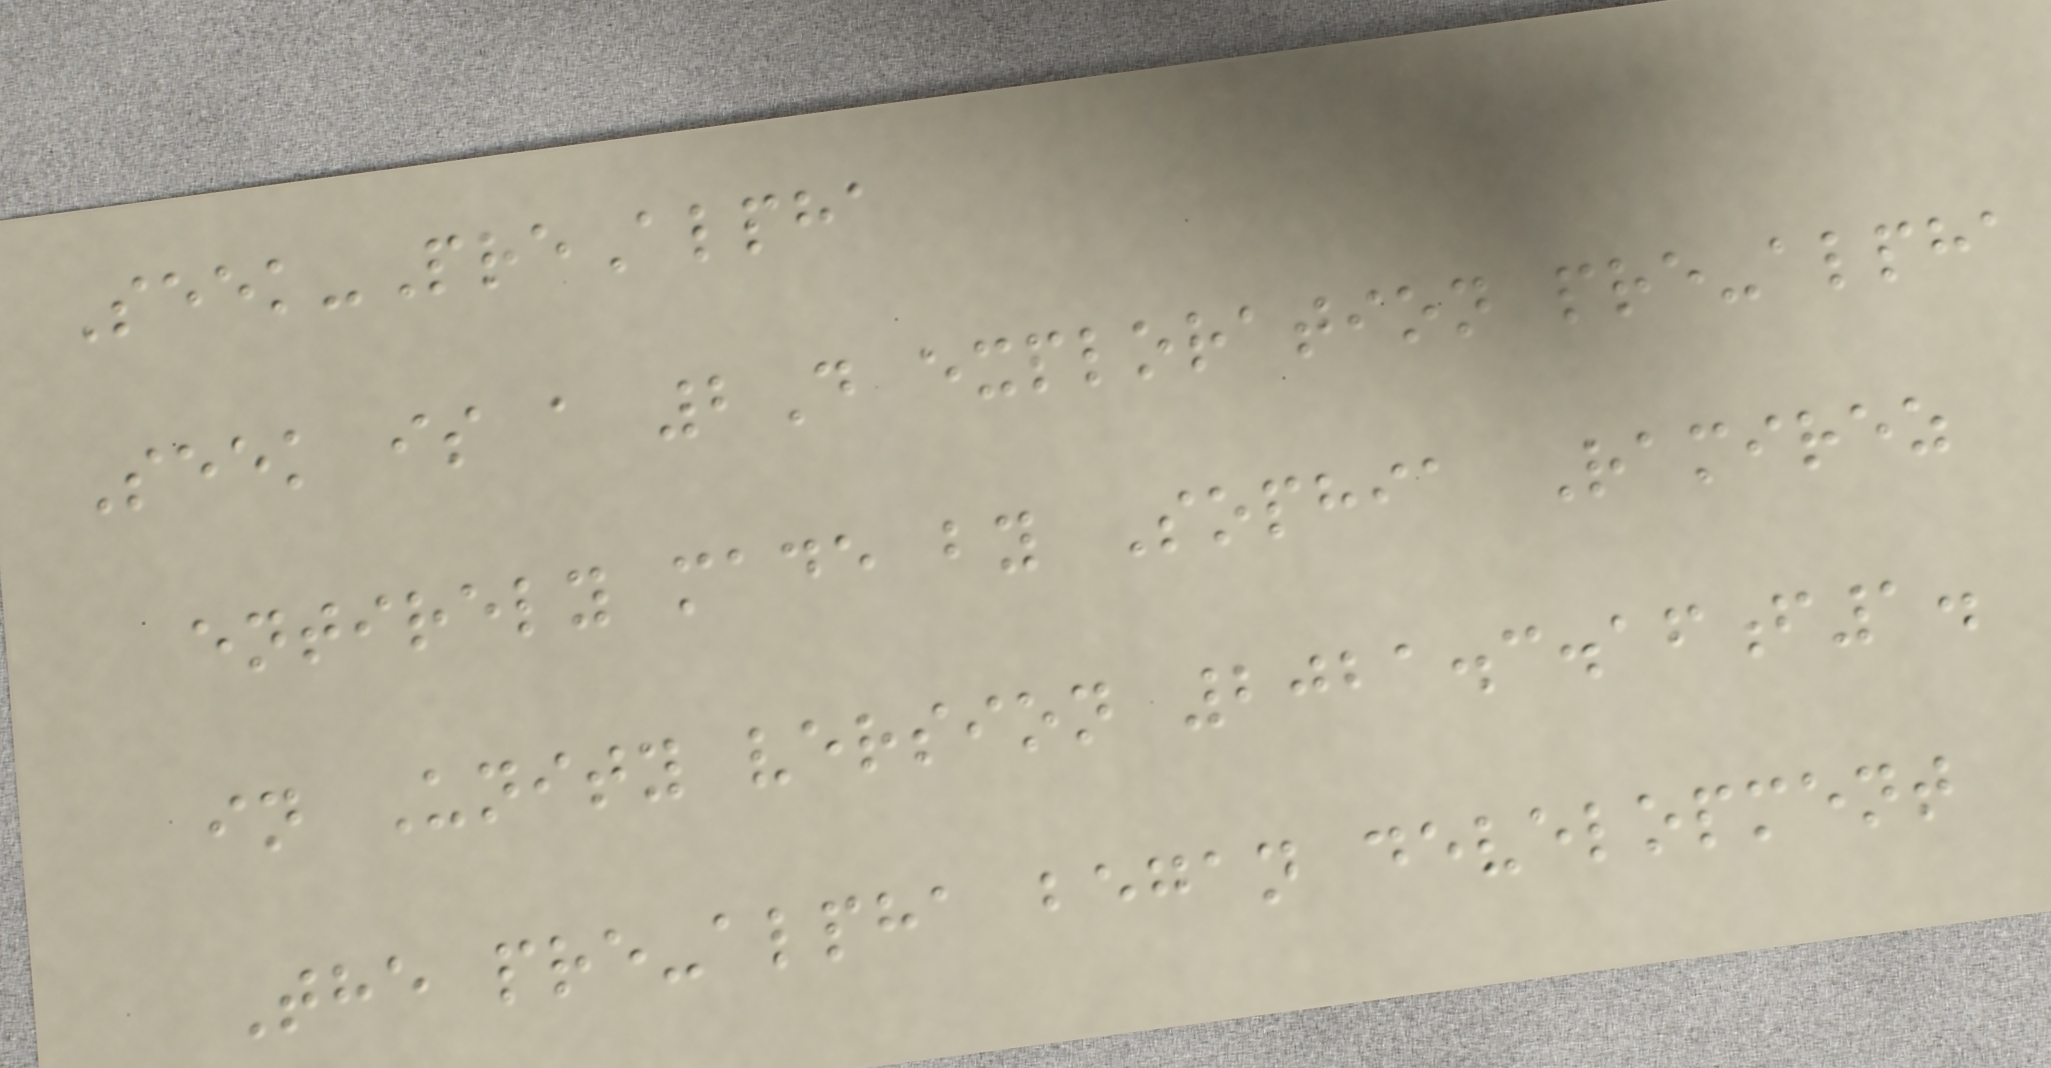Seek-PreAlpha
Seek is a 2D exploration pre-alpha
entirely made by Sophia Ramirez
in Unity version 2021.3.16f1.
The pre-alpha began development
